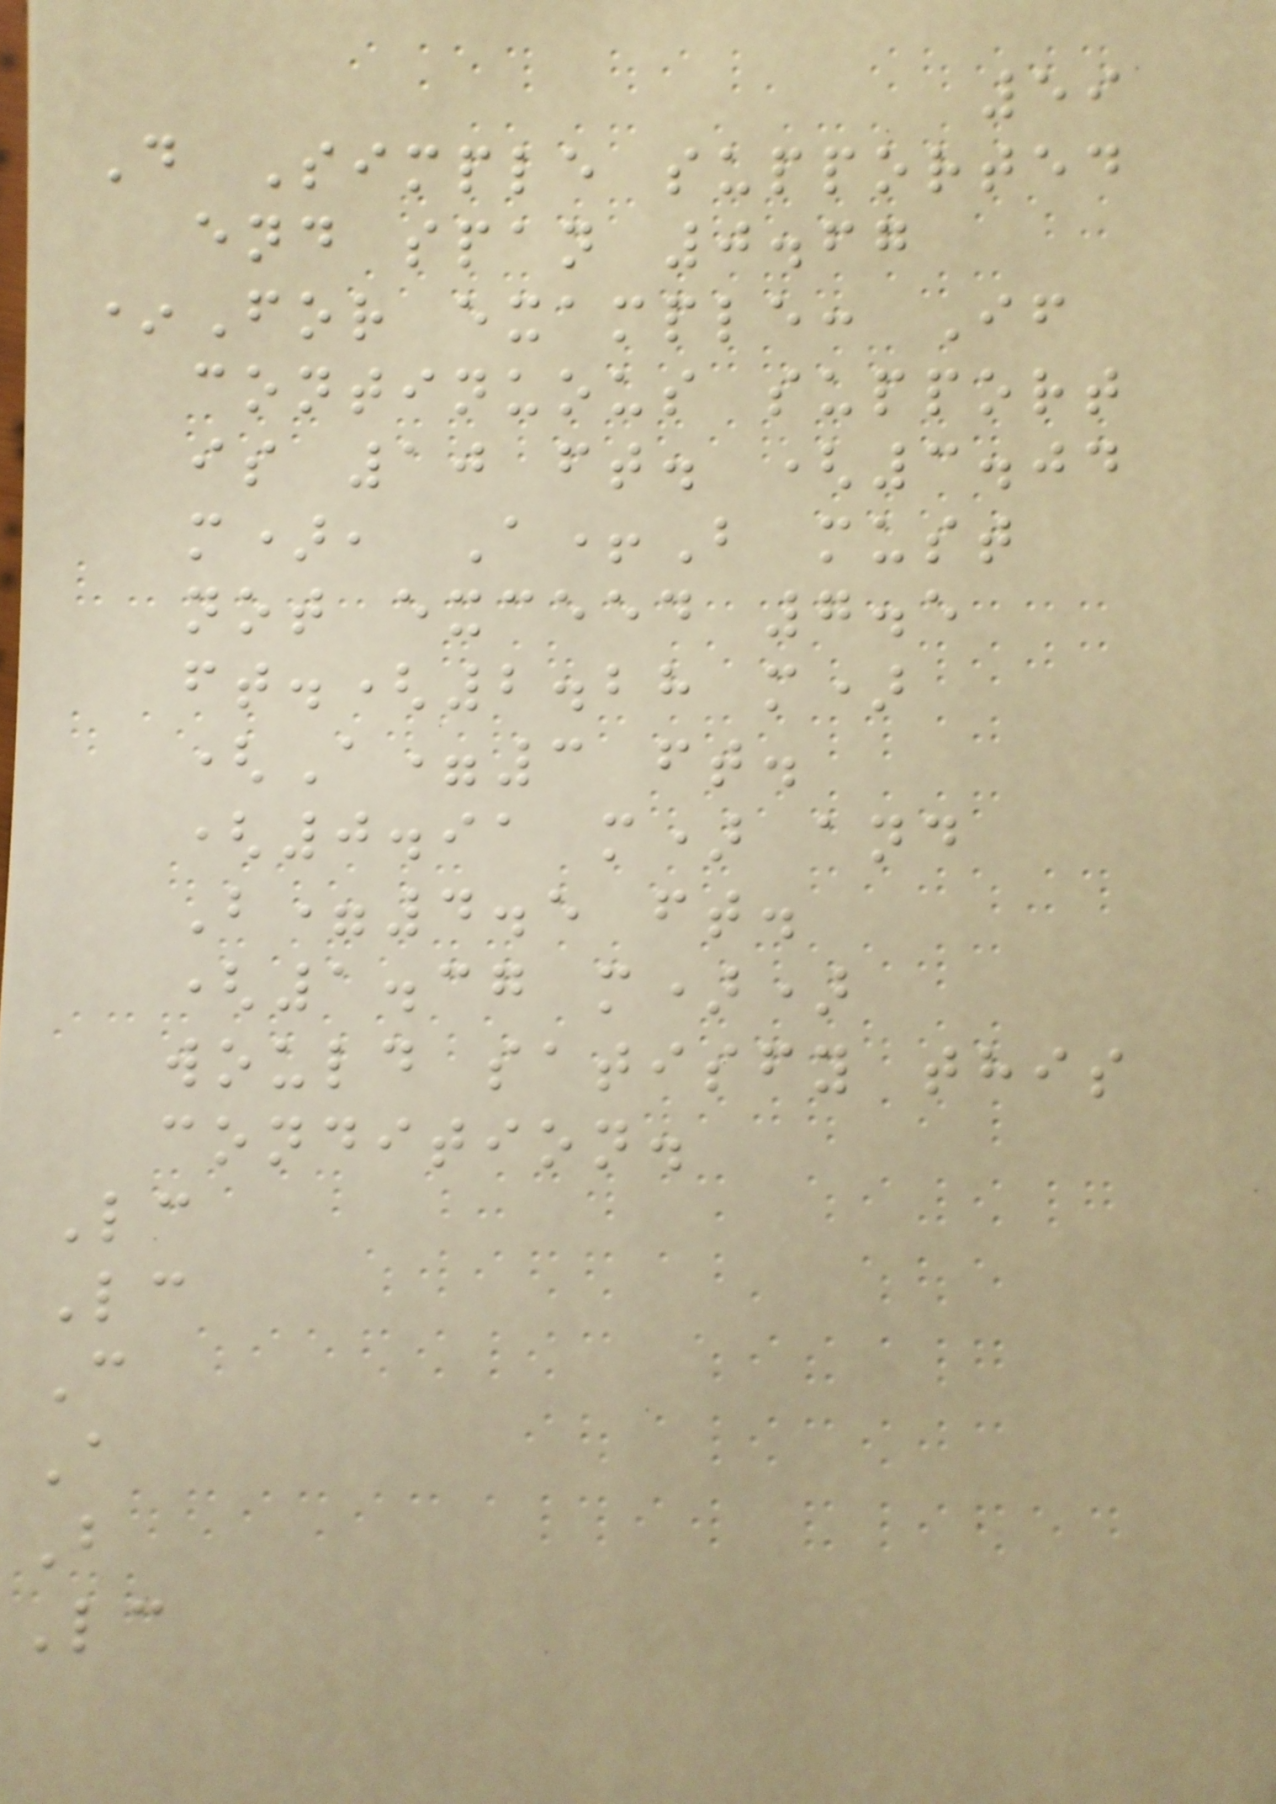59
D Simple supported
end span 0.67
*For example: If
continuous support
is 10 ft. (3.04
m), A+B must
not exceed 7.5
ft.(2.28 m)
(A=3 ft.
(0.91 m) and
B=4.5 ft.
(1.37 m))
would satisfy this
condition.
Lc
Lc
C
A
B
Lc
